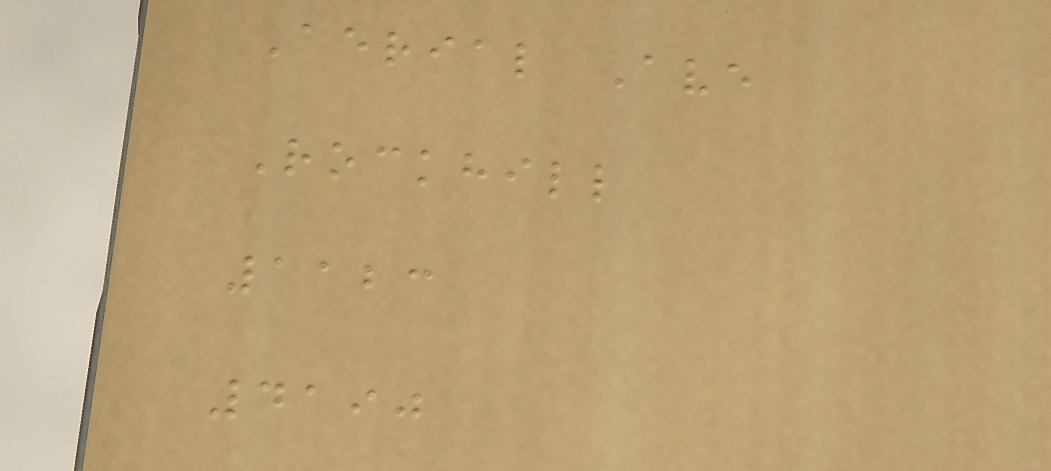Aerial Ave
Rockhill
1123
4190
